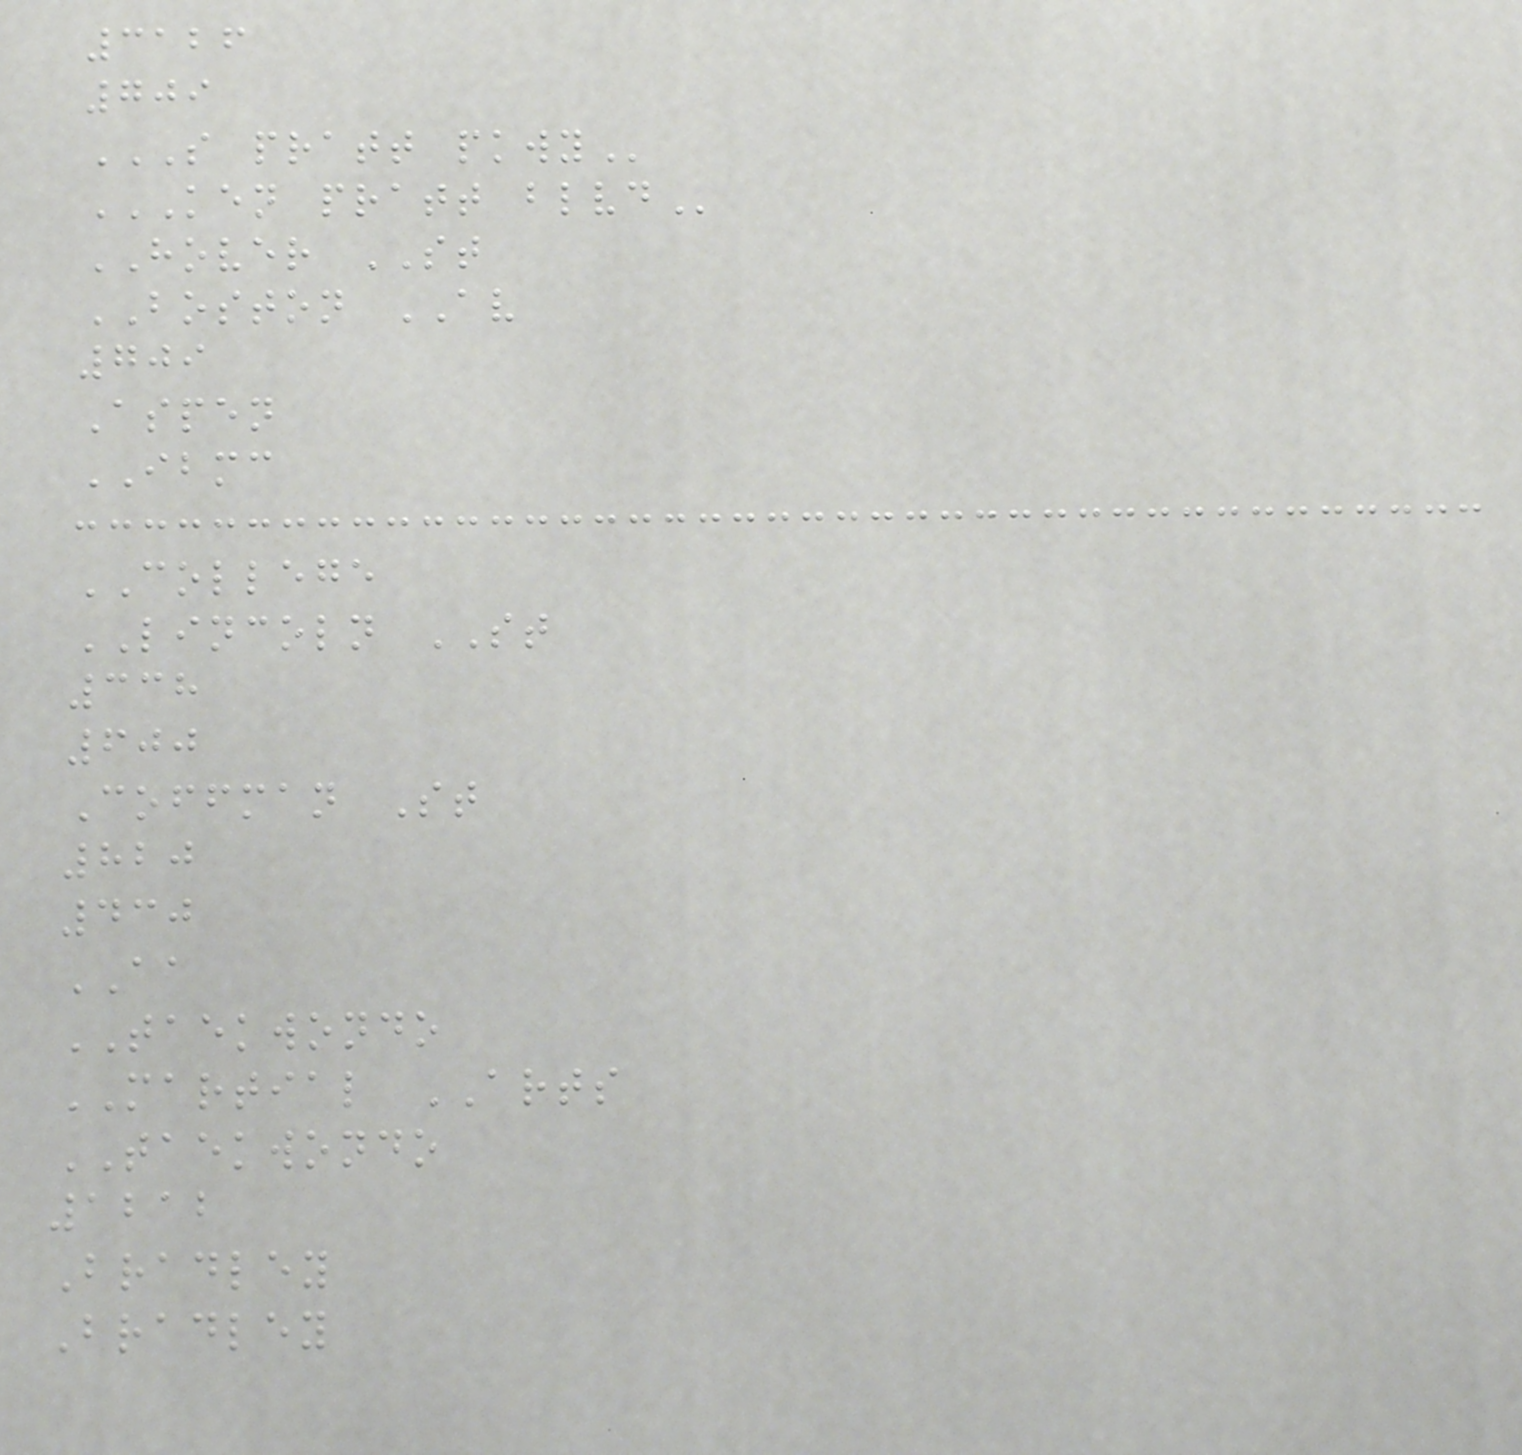3126
709
S PRATT PKWY
KEN PRATT BLVD
HOVER ST
BOSTON AV
709
Aspen
IBMC
COLLEGE
LINCOLN ST
338
600
Coffman St
820
430
AA
TAEKWONDO
MARTIAL ARTS
TAEKWONDO
1212
Bradley
Bradley
